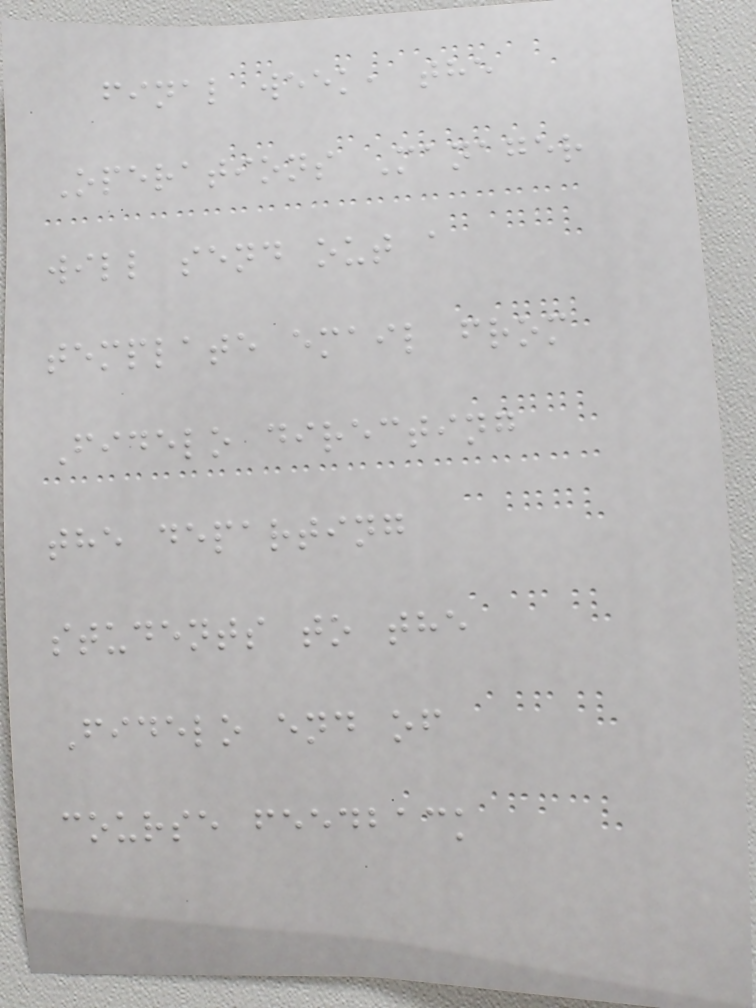final week, the
Operations Manager
will send out a
template email from
Fidelo directing
the departing
students to the
Fidelo end of
course feedback
